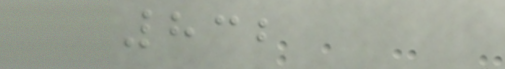832
